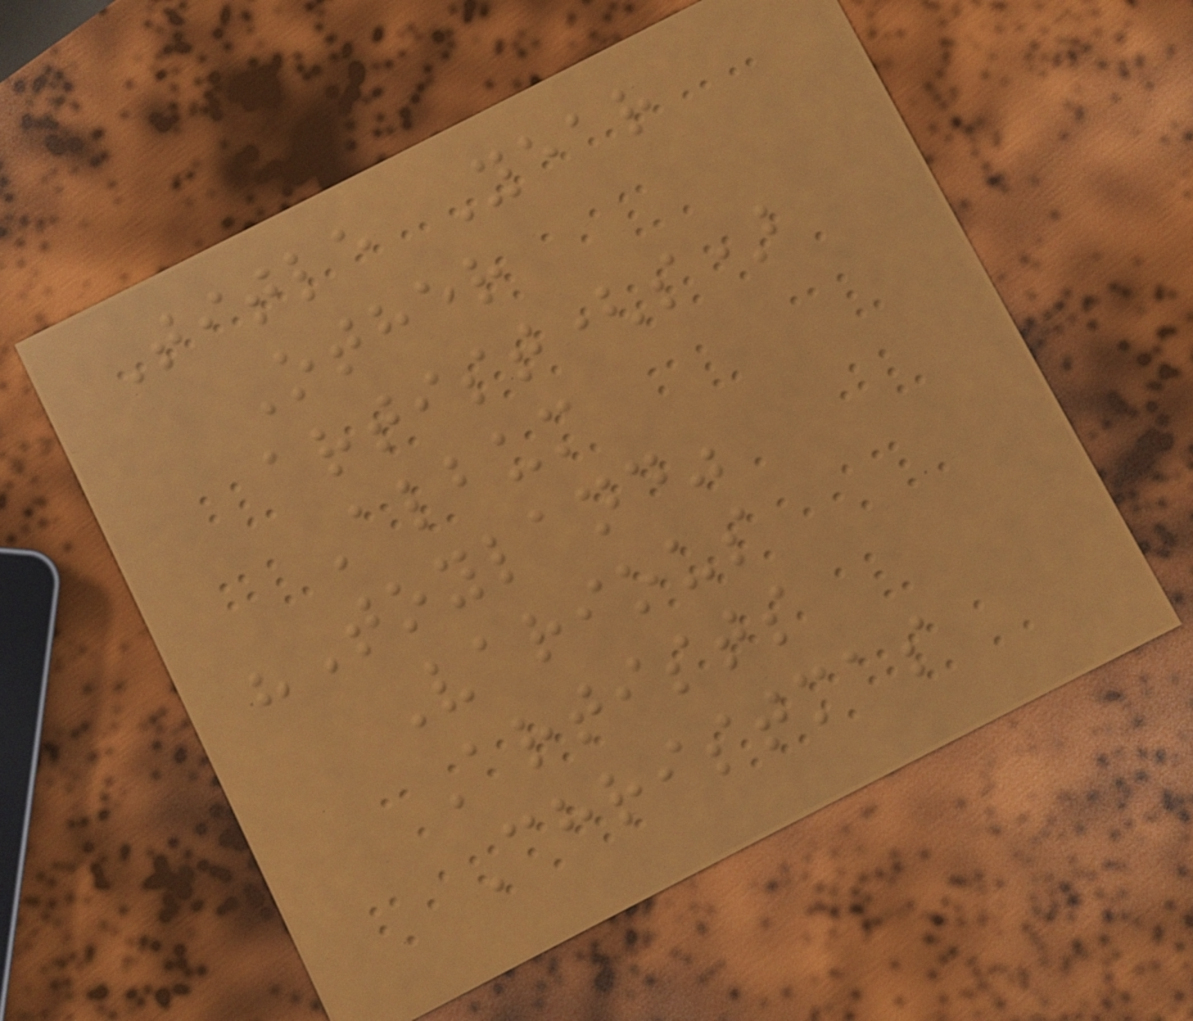Title Year
Other
artist(s)
Album
"Toyland"
Various
Artists
Christmas
